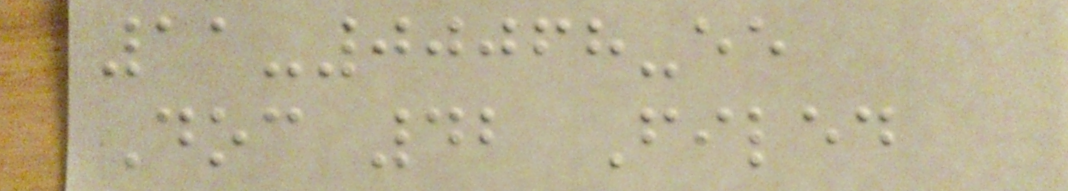11-00068-ee
Doc 42 Filed
